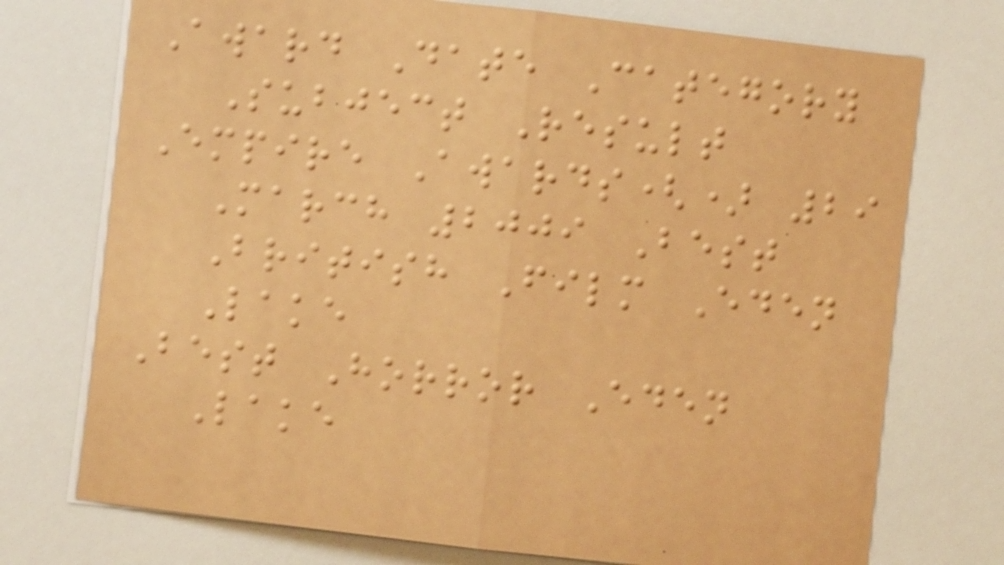Award Date Category
Subject Result
Empire Awards() 29
March 2009 Best
British Film Eden
Lake
Best Horror Eden
Lake
